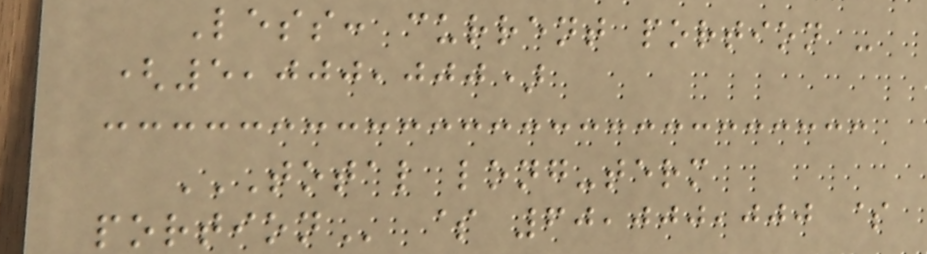Less: current portion -
(5,000,000)
TOTAL LONG-TERM
PORTION $ 60,000,000 $
